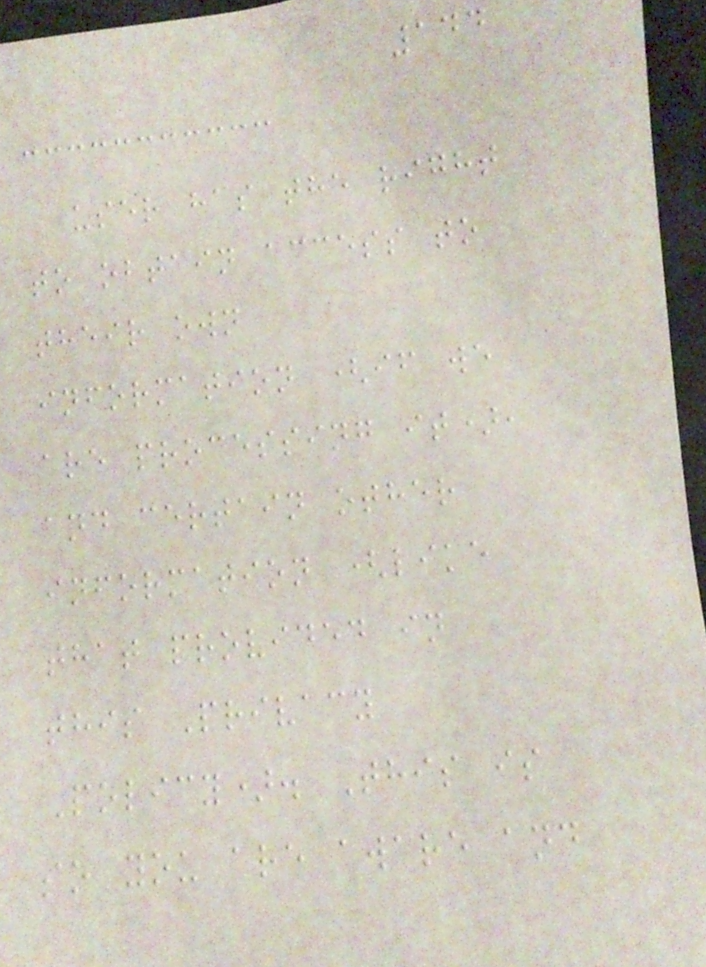144
user has the right
to obtain access to
their own
information (if we
are processing it),
and certain other
information (like
that provided in
this Privacy
Policy). This is
so you are aware and
